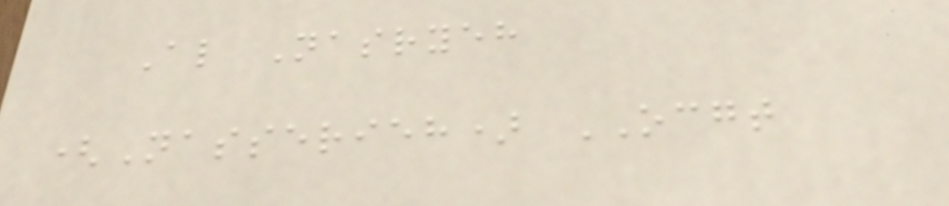Al Nasryeh
(Nasserieh) OCGT
